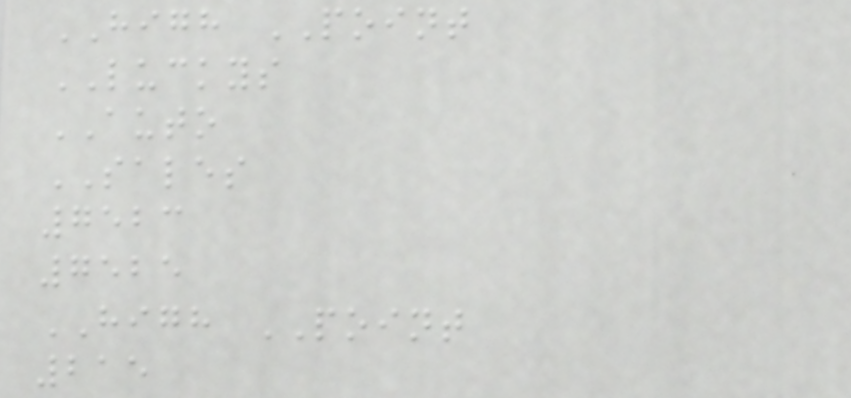HIGH POINT
LUCKYS
AUTO
SALES
7523
7525
HIGH POINT
215
